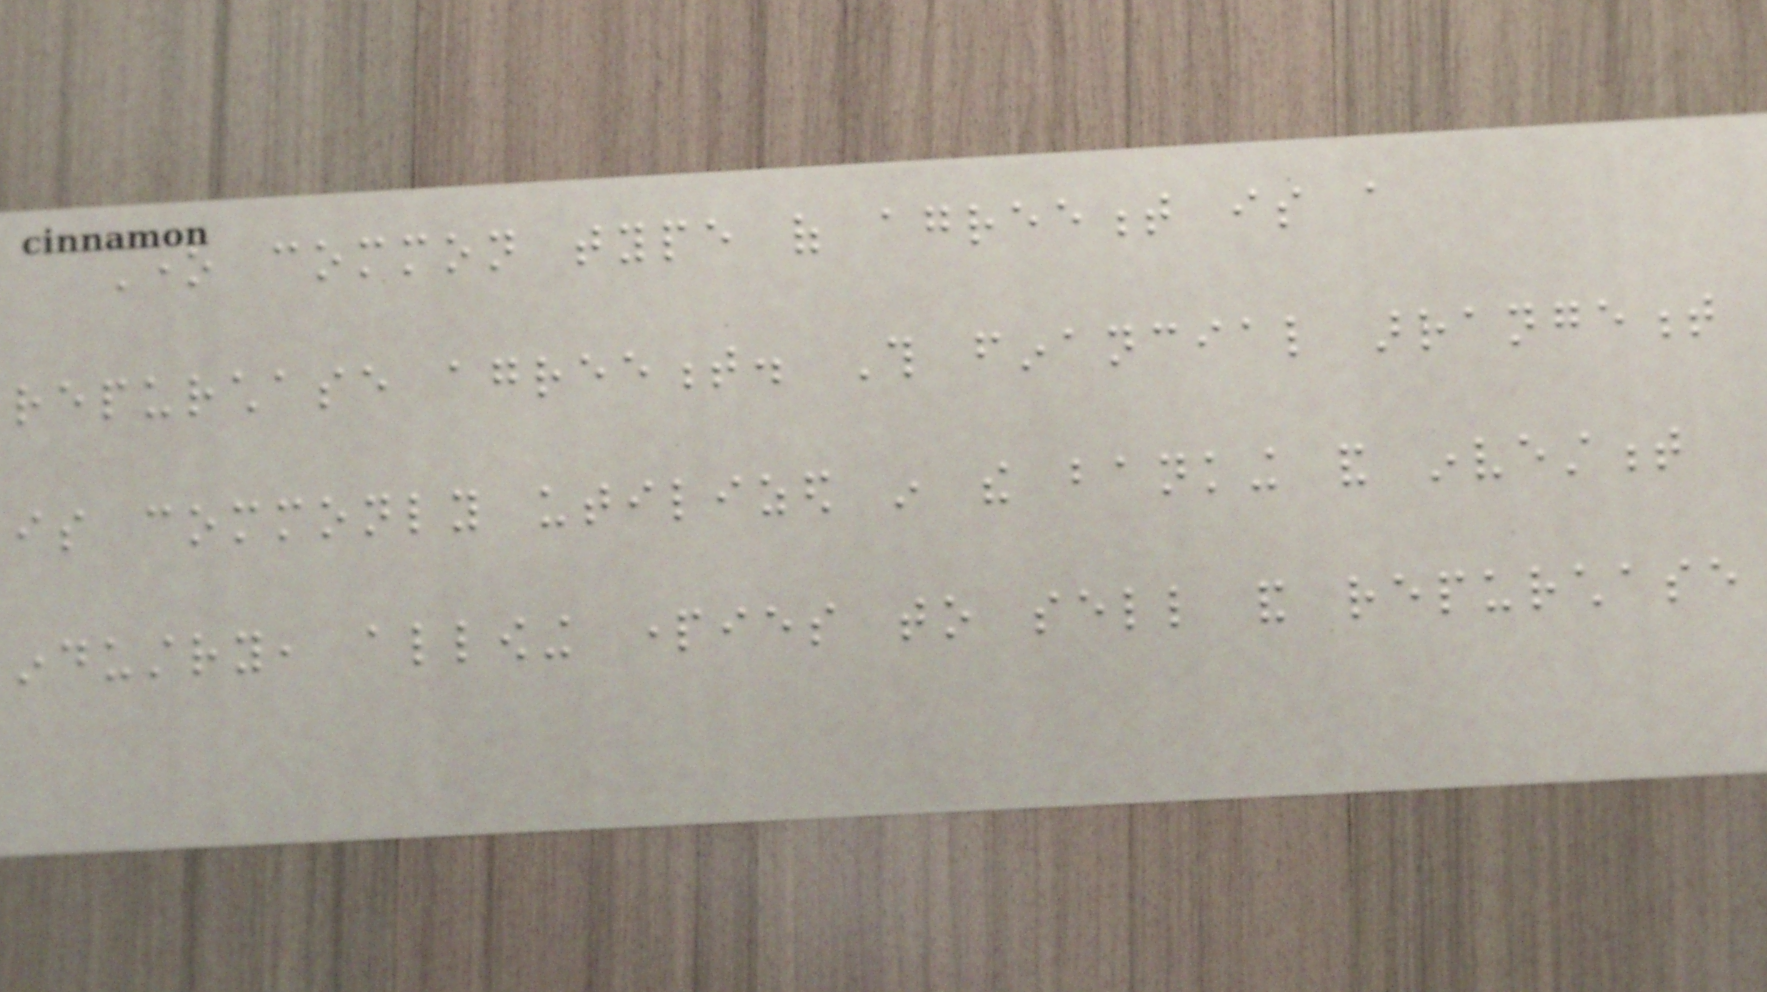One common type of agreement is a
repurchase agreement. This financial arrangement
is commonly utilized in the banking and investment
industry, allowing parties to sell and repurchase
